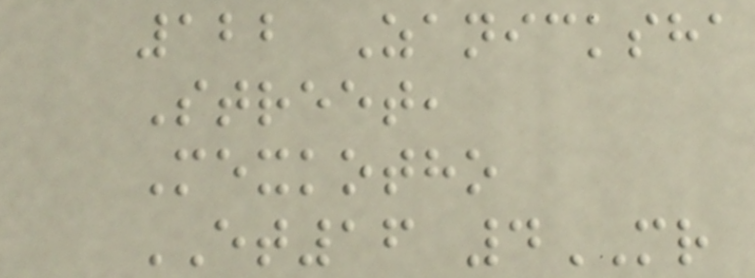122 Zanicksha
Street,
Mexkotho
ET16 4MR
